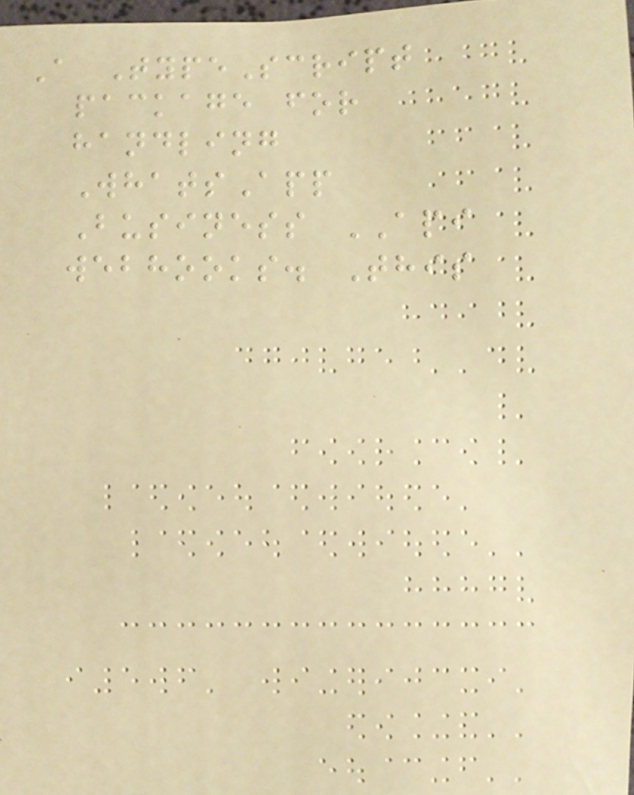A TypeScript
package for
handling
WhatsApp
Business API
webhooks. This
